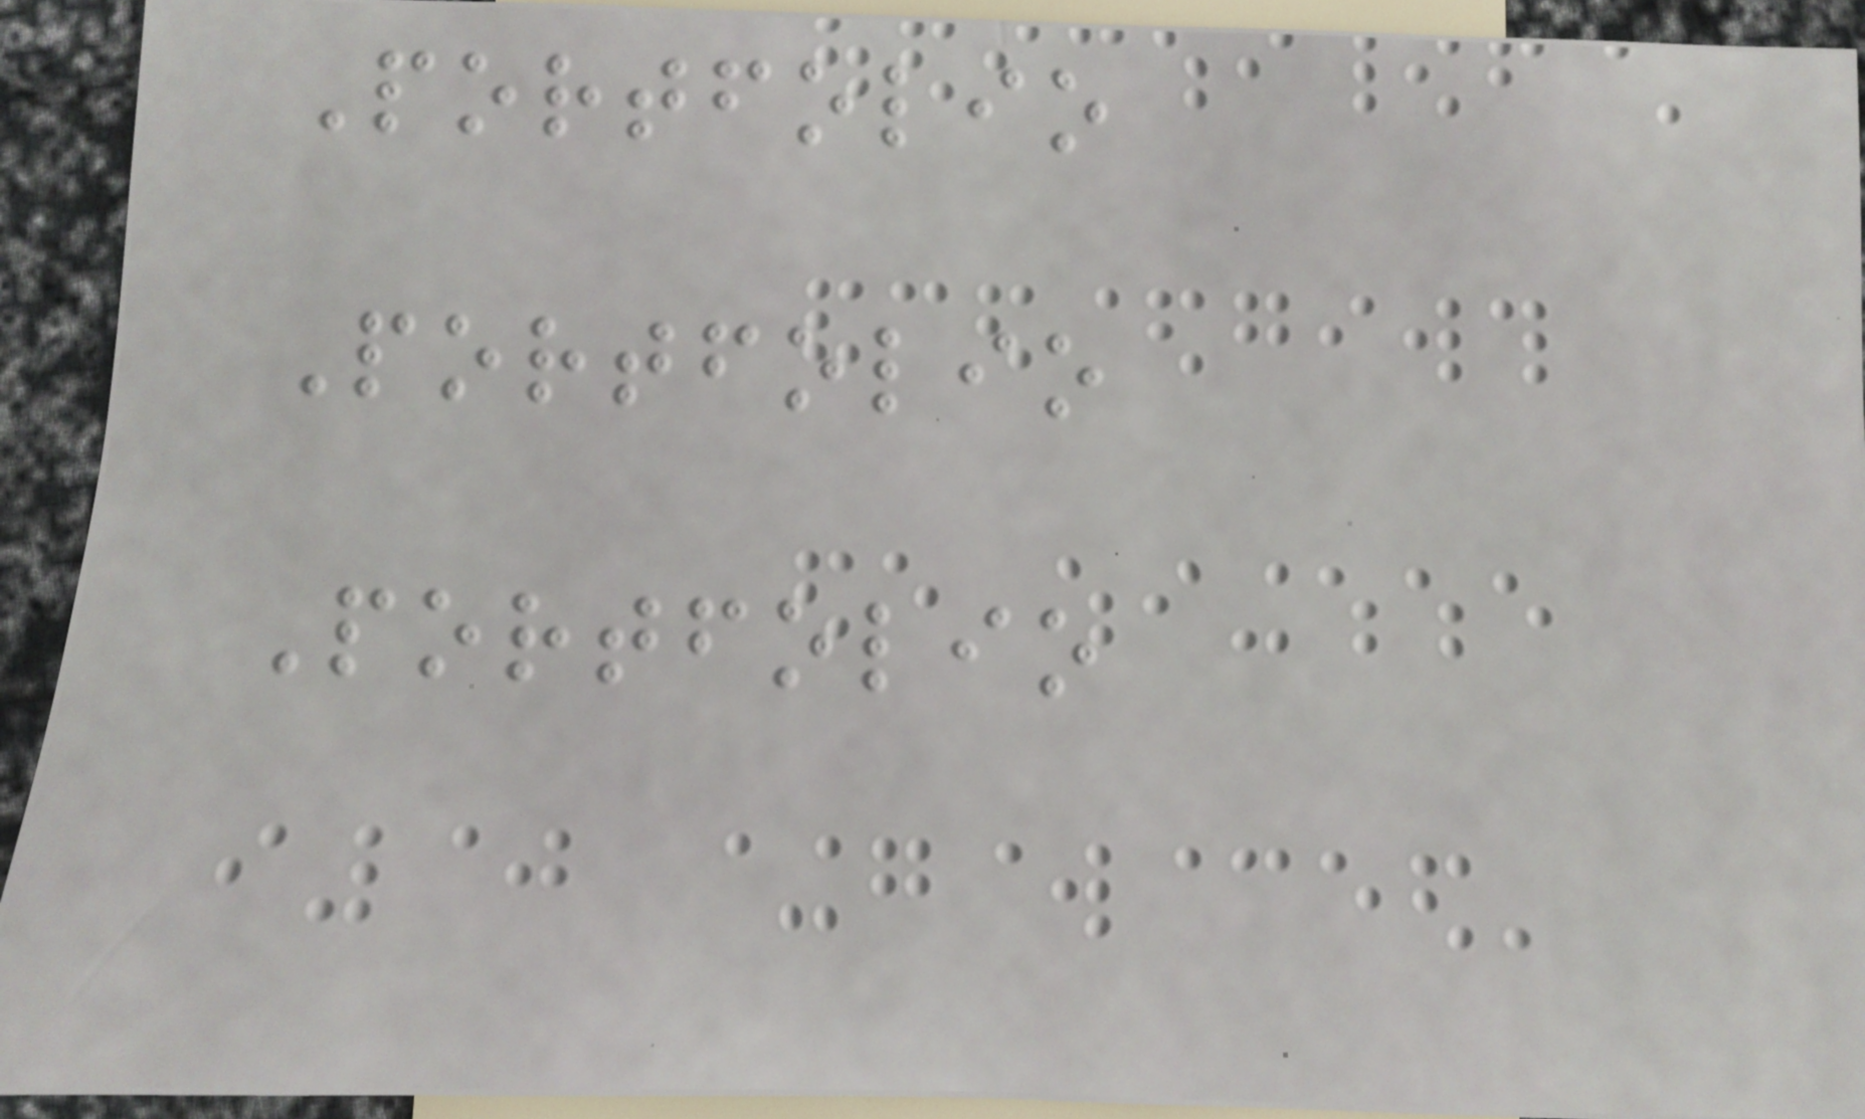Portfolio
Portfolio
Portfolio
